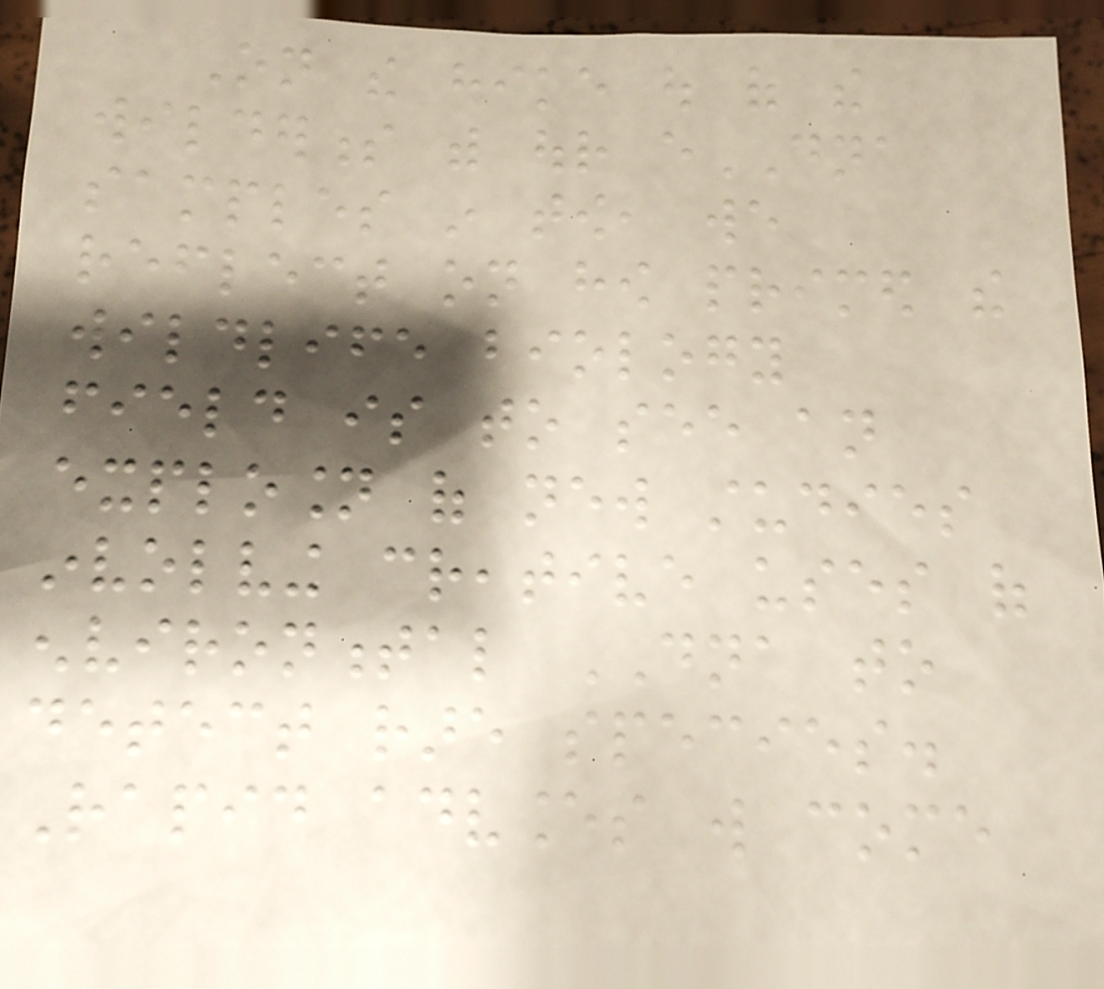On the hike out of the
wilderness with our eDNA
samples in tow, we
reflect on how primed the
wildlife biology
field is to see an
explosion of new studies
involving creative uses of
environmental DNA to
detect rare species.
Rapid advances will come
